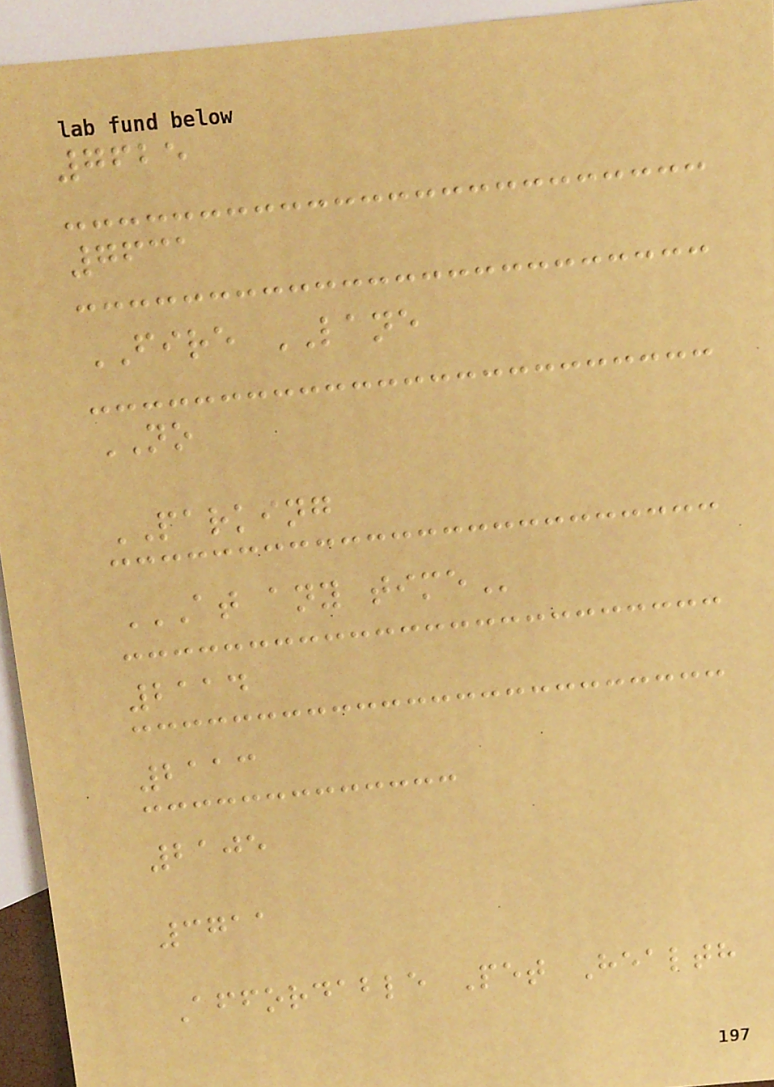7625
7631
FIRE LANE
NO
PARKING
AT ANY TIME
2114
2113
2105
3711
Affordable Pet Health
